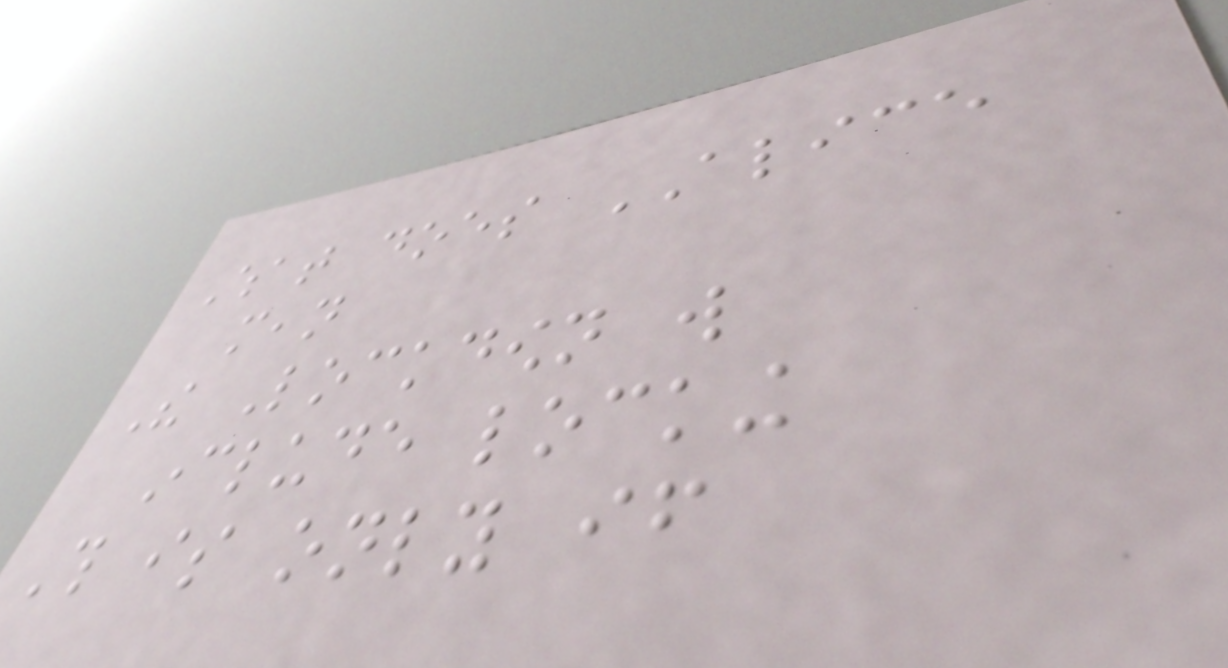What does ALICE
mean
The Lockdown will
include locking
This is only if
